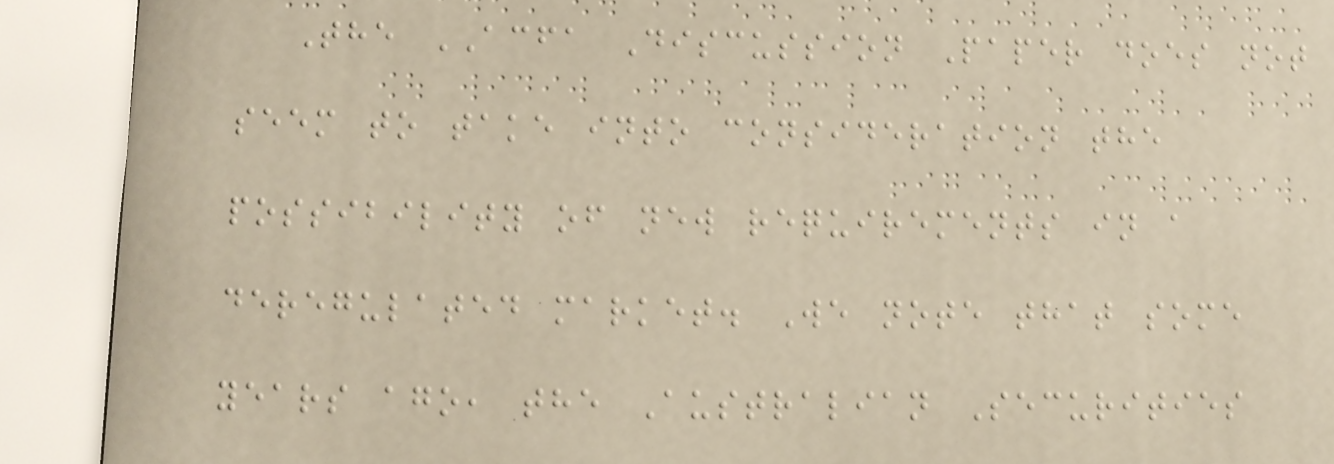The ACFA Discussion Paper does not
seem to take into consideration the
possibility of new requirements in a
deregulated market. We note that some
years ago, the Australian Securities
